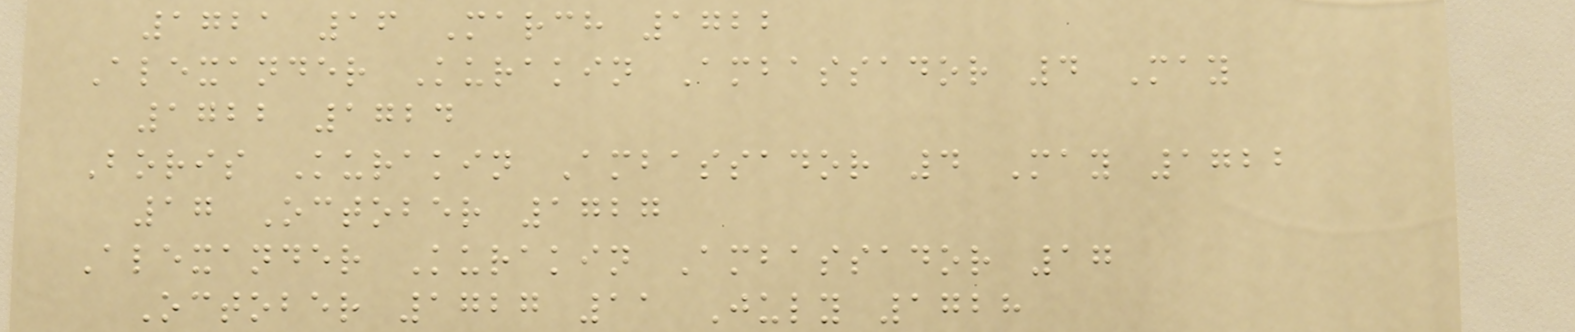1721 16 March 1722
Alexander Kurakin Ambassador 4 May
1722 1724
Boris Kurakin Ambassador 4 May 1722
17 October 1727
Alexander Kurakin Ambassador 17
October 1727 11 July 1728
